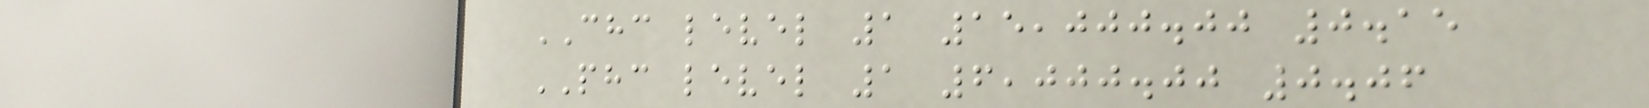CHC level 1 15,000.00 0.15
PHC level 1 6,000.00 0.06
